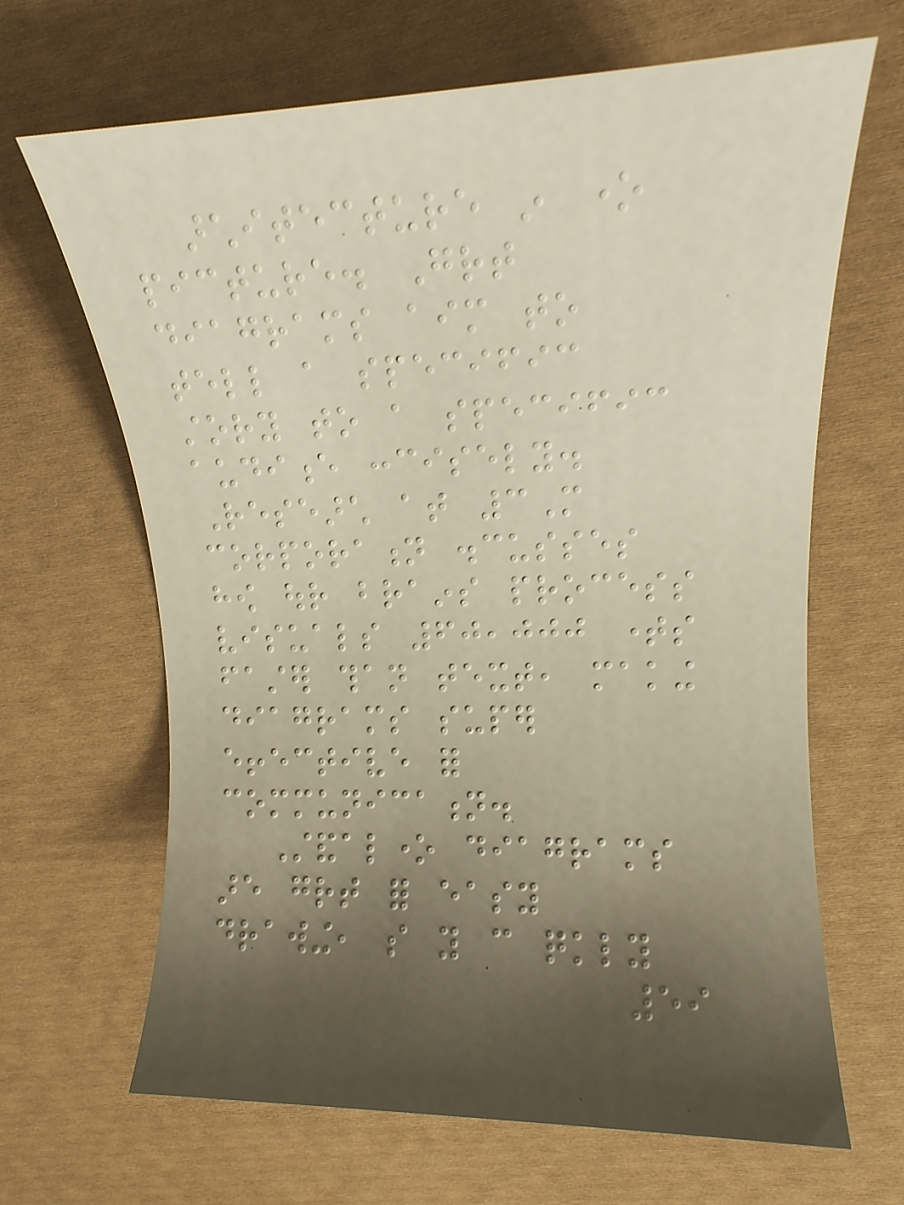architecture in one
picture. Great
diagrams aim to
tell a specific
story to a specific
audience concisely.
Research at 3M
corporation discusses
how our brains process
visuals 60,000 times
faster than text, making
diagrams super
effective for
communication.
Standalone diagrams
are great for easy
drawing, so you can quickly
59
